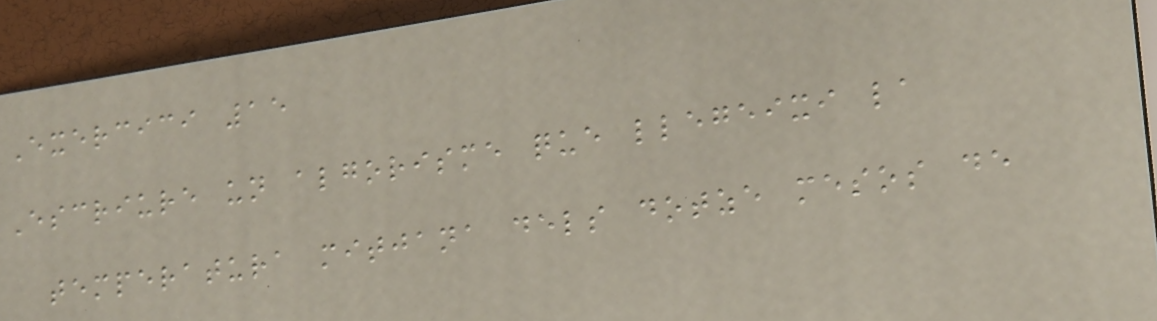Exercici 15
Escriure un algorisme que llegeixi la
temperatura mitjana dels dotze mesos de
